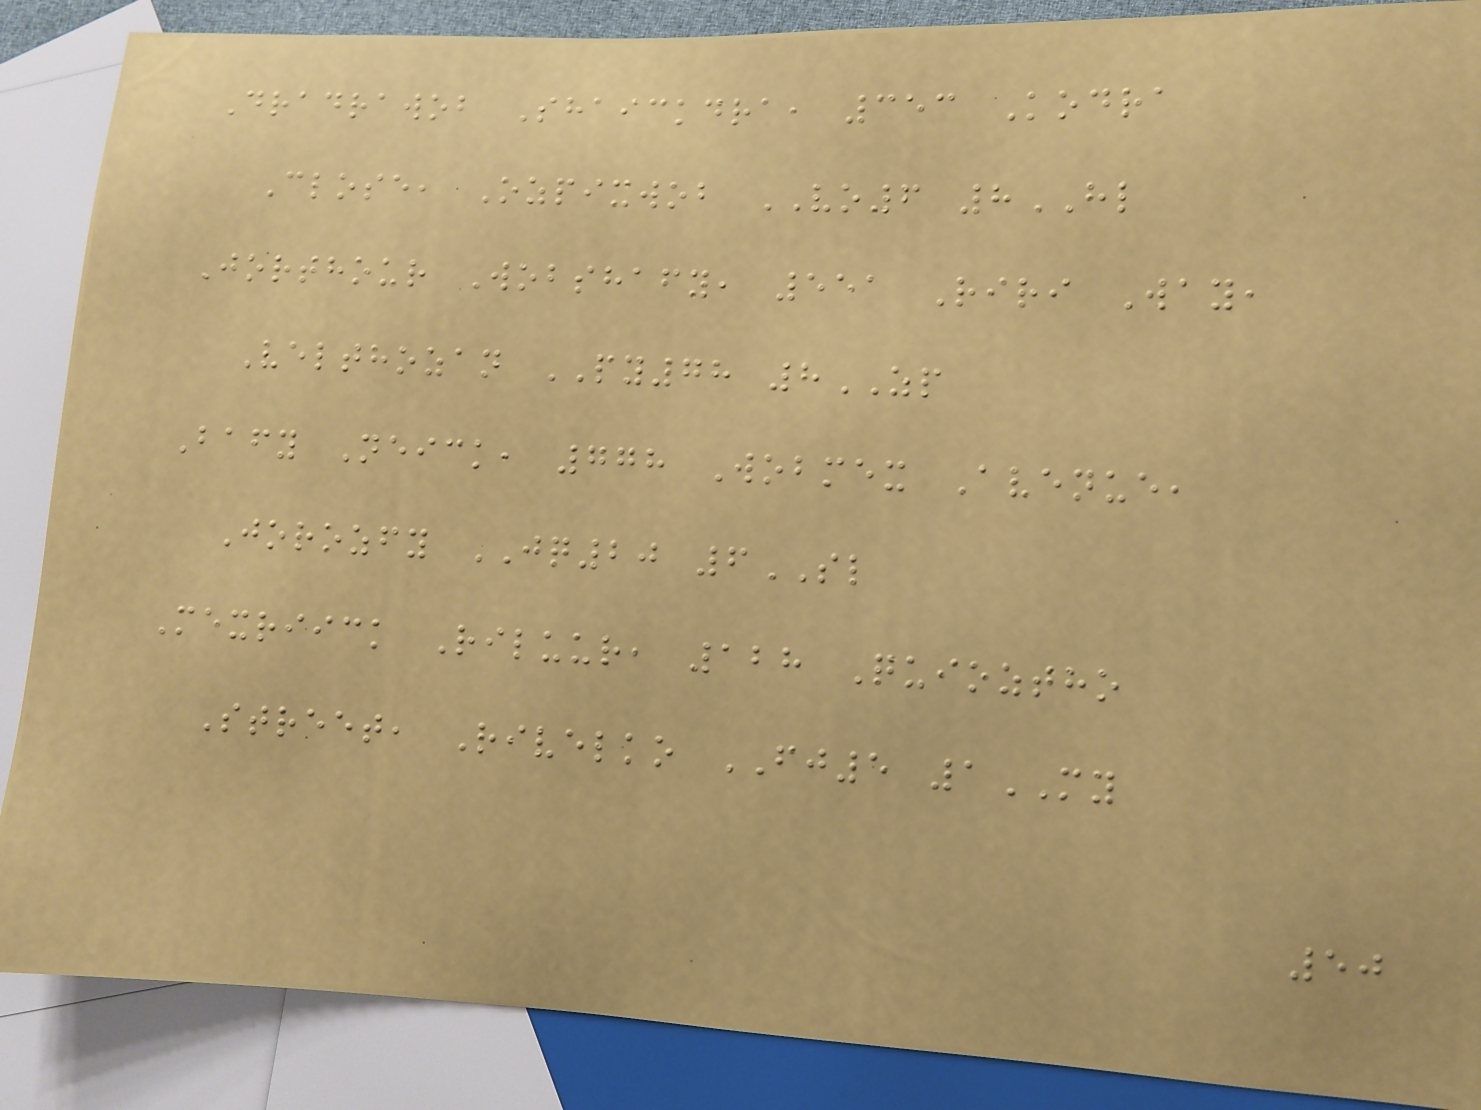Dradrawob Shaickdra, 353 Kodra
Close, Ozpixwob VO6 8HL
Jorthour Wobshafy, 551 Riri Way,
Velthozan PY78 8ZP
Bafy Neick, 778 Wobmex Avenue,
Jorozfy JQ20 6SL
Mexriick Riluur, 128 Quioztho
Street, Rivelko FJ5 1MY
50
